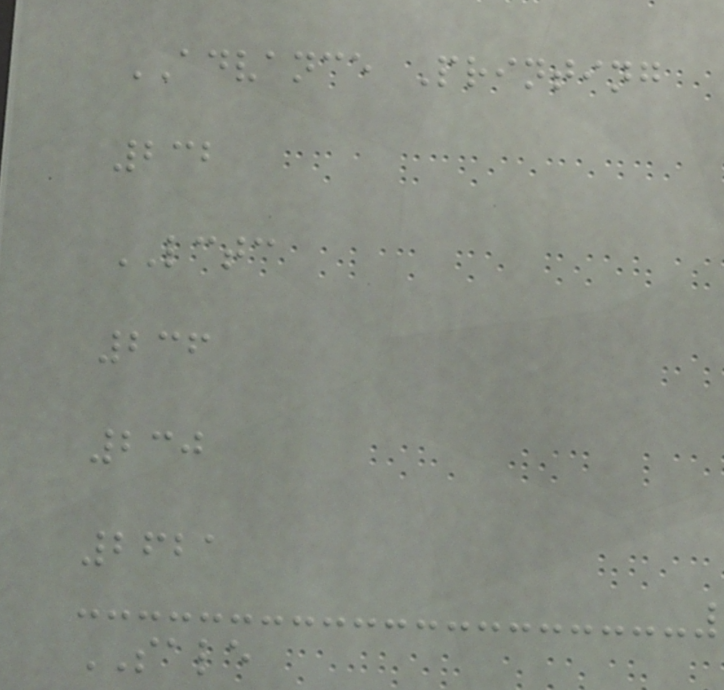ADVANCE Printing
232
LCTC
236
230
2621
SALE
